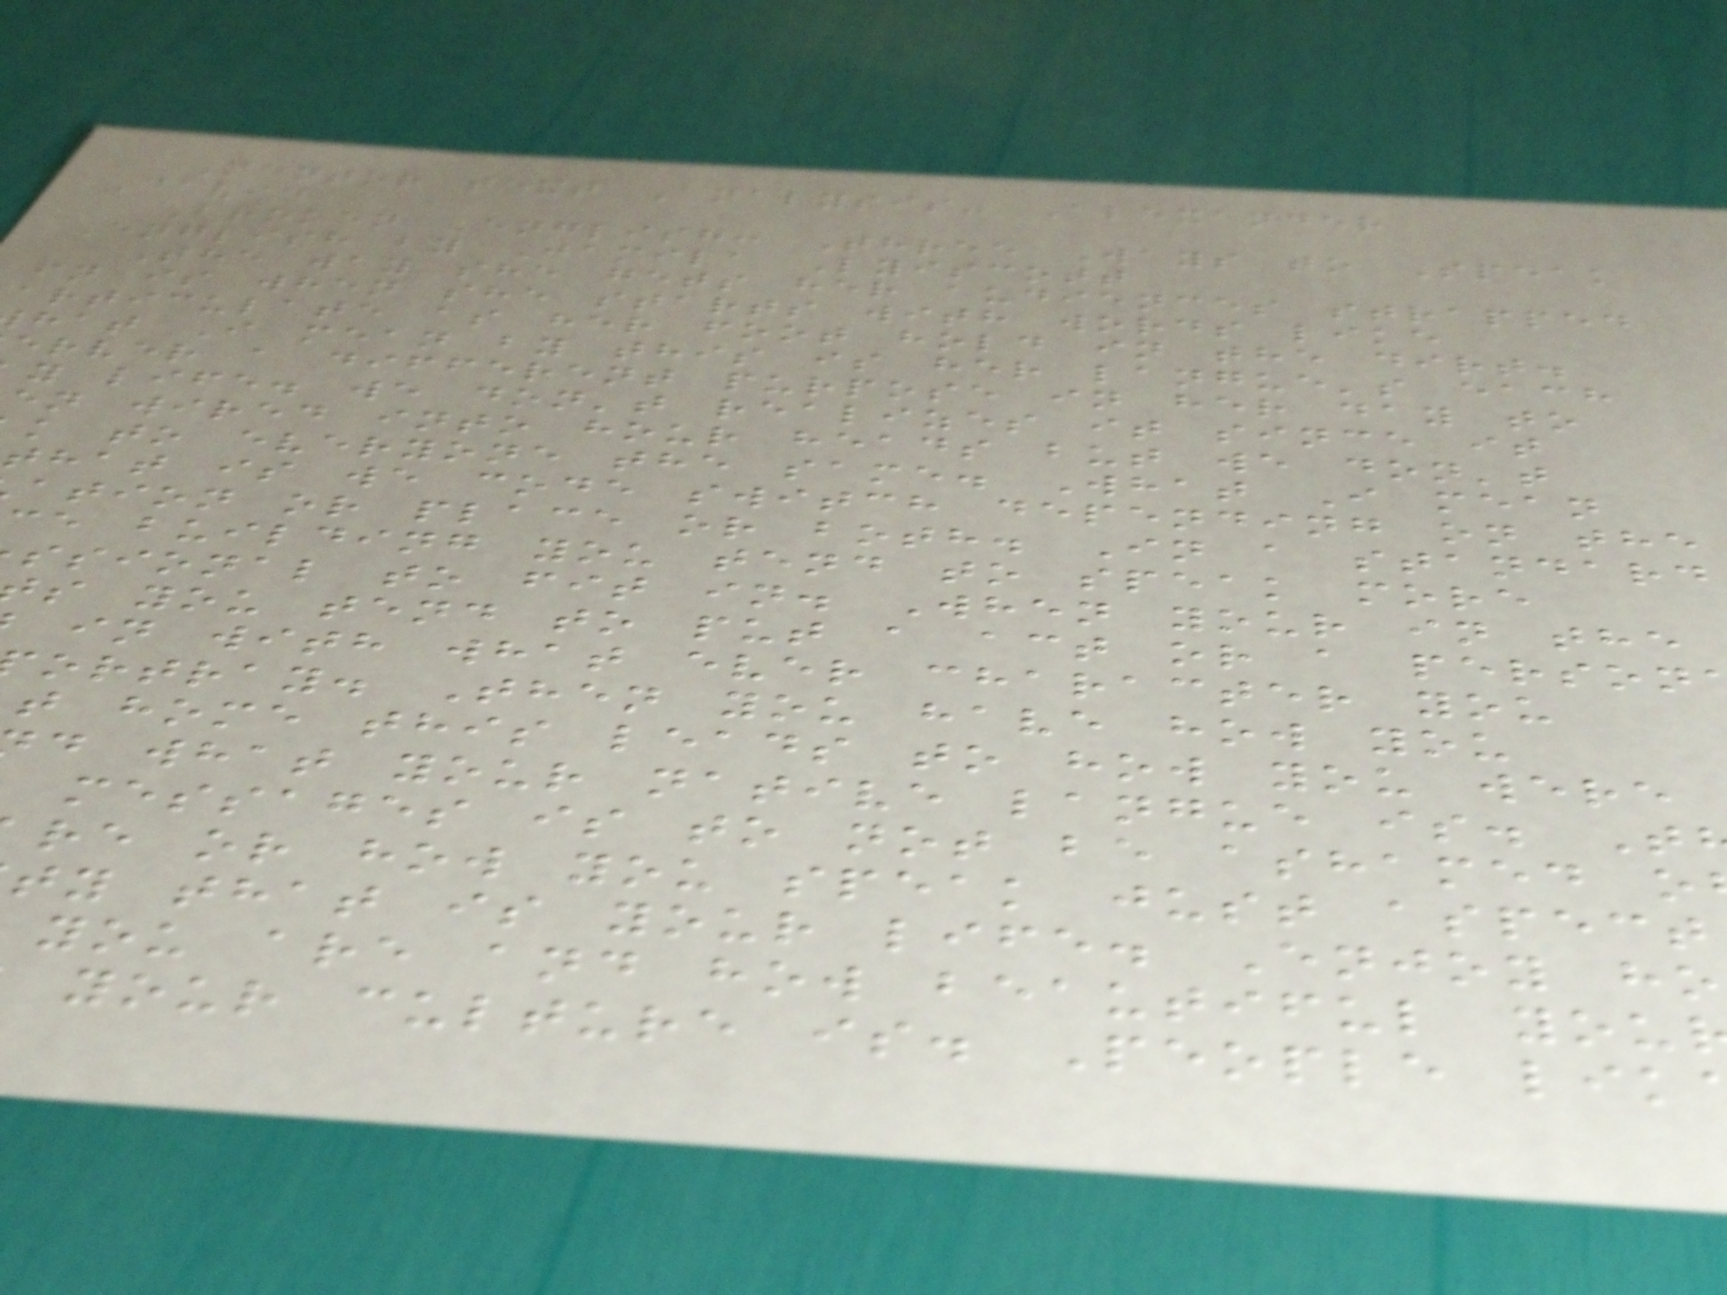Mentor text Analysis- Alexander
David
Broken English: Three Ways to Speak
English by Jamila Lyiscott
The way she gets her audiences strapped
in is when she starts with words like
articulate as her foot hold in the dirt.
hat I mean by this is her langue's each
erver a different purpose in her day to
y life. we don't realizes it since it
en wired into hour heads but we don't
k to everyone the same. What I mean
that is we code switch depending on the
ation or place or both. In a standard
e building you tend to speak more
ssional to fit in. When your in the
s you tend to put a act or a person
in with what ever character you
ortray. Then you have how you
t home this leads to how you were
d what your native langue is. T
messages is to not be ashamed o
re or how you speak just aspect
ty that is your life. Enjoy ho
you are and how beautiful you
your culture is. People lik
